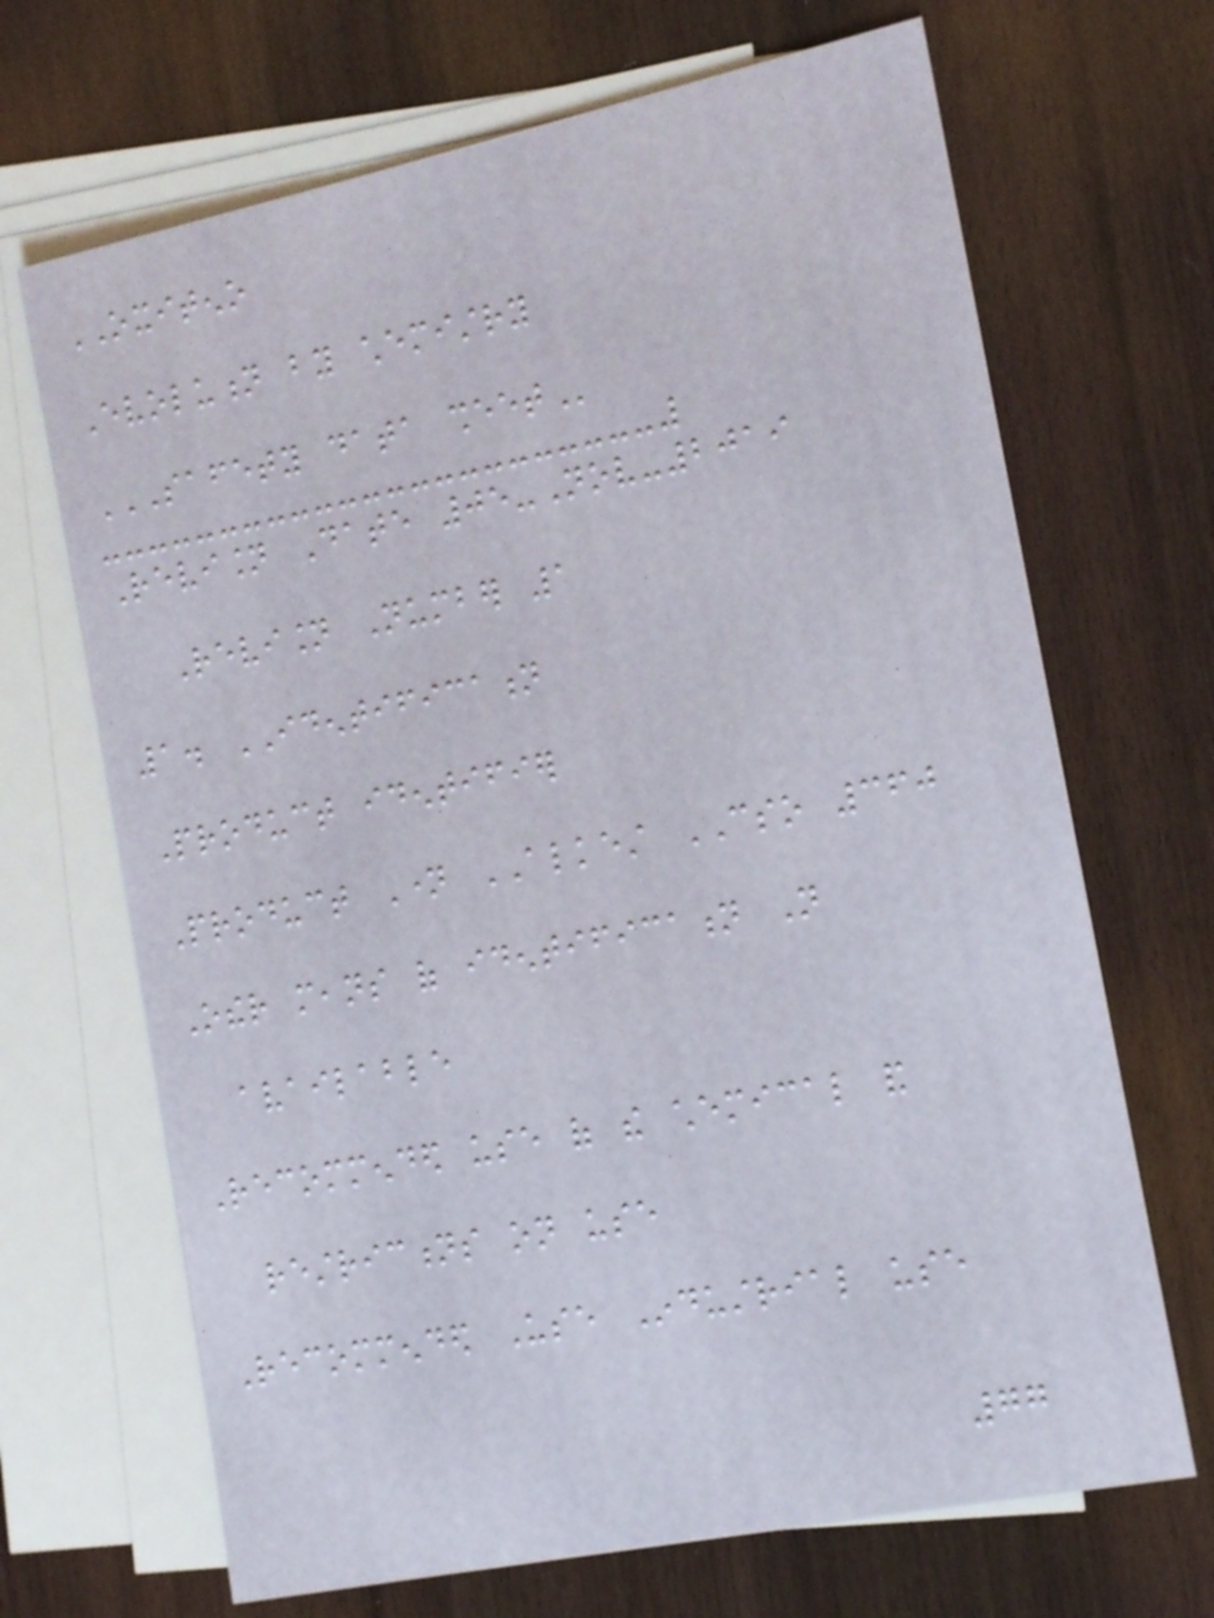OXITENO
Evolution by chemistry
SAFETY DATA SHEET
Revision Date 05-Nov-2019
Revision Number 1
1. IDENTIFICATION
Product identifier
Product Name ALKEST CSO 360
Other means of identification Not
available
Recommended use of the chemical and
restrictions on use
Recommended Use Industrial use
77
